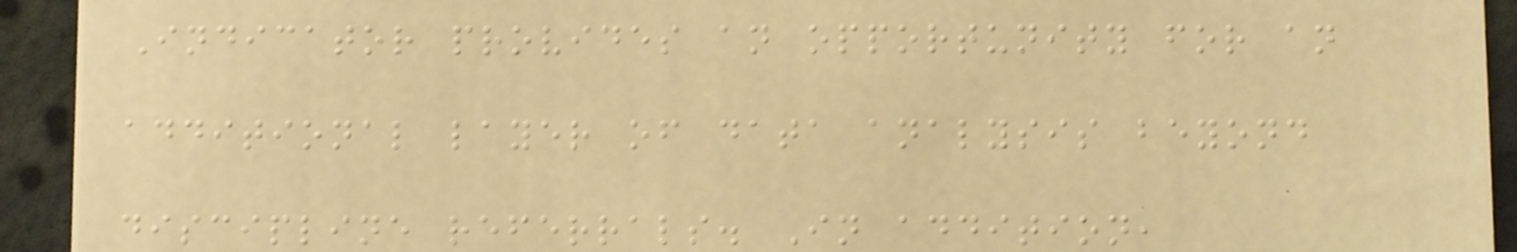Indicator provides an opportunity for an
additional layer of data analysis beyond
discipline referrals. In addition,
